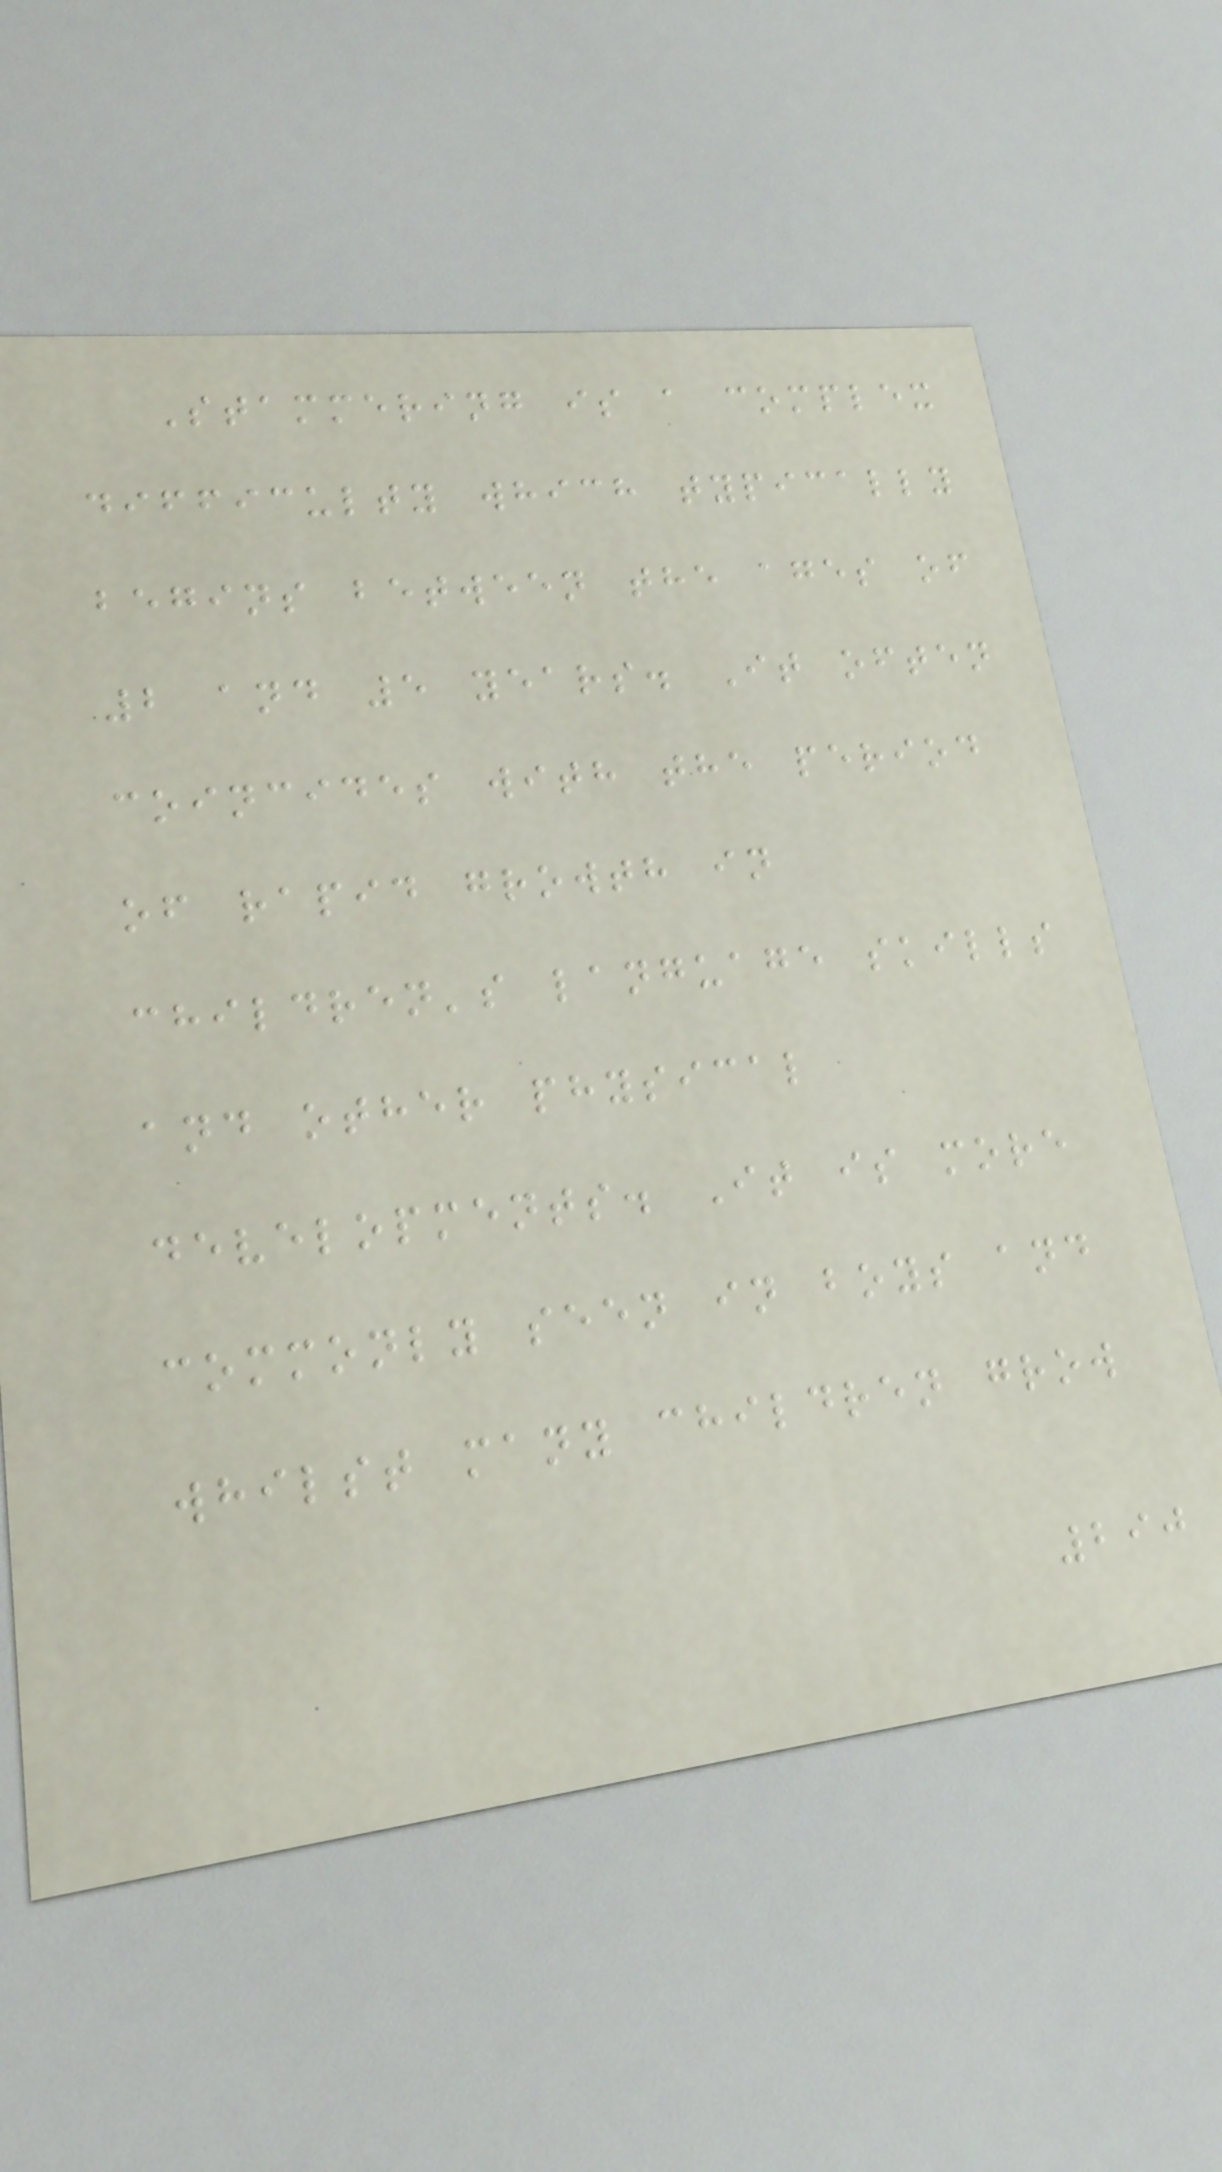Stammering is a complex
difficulty which typically
begins between the ages of
2 and 5 years. It often
coincides with the period
of rapid growth in
children's language skills
and other physical
developments. It is more
commonly seen in boys and
whilst many children grow
290
